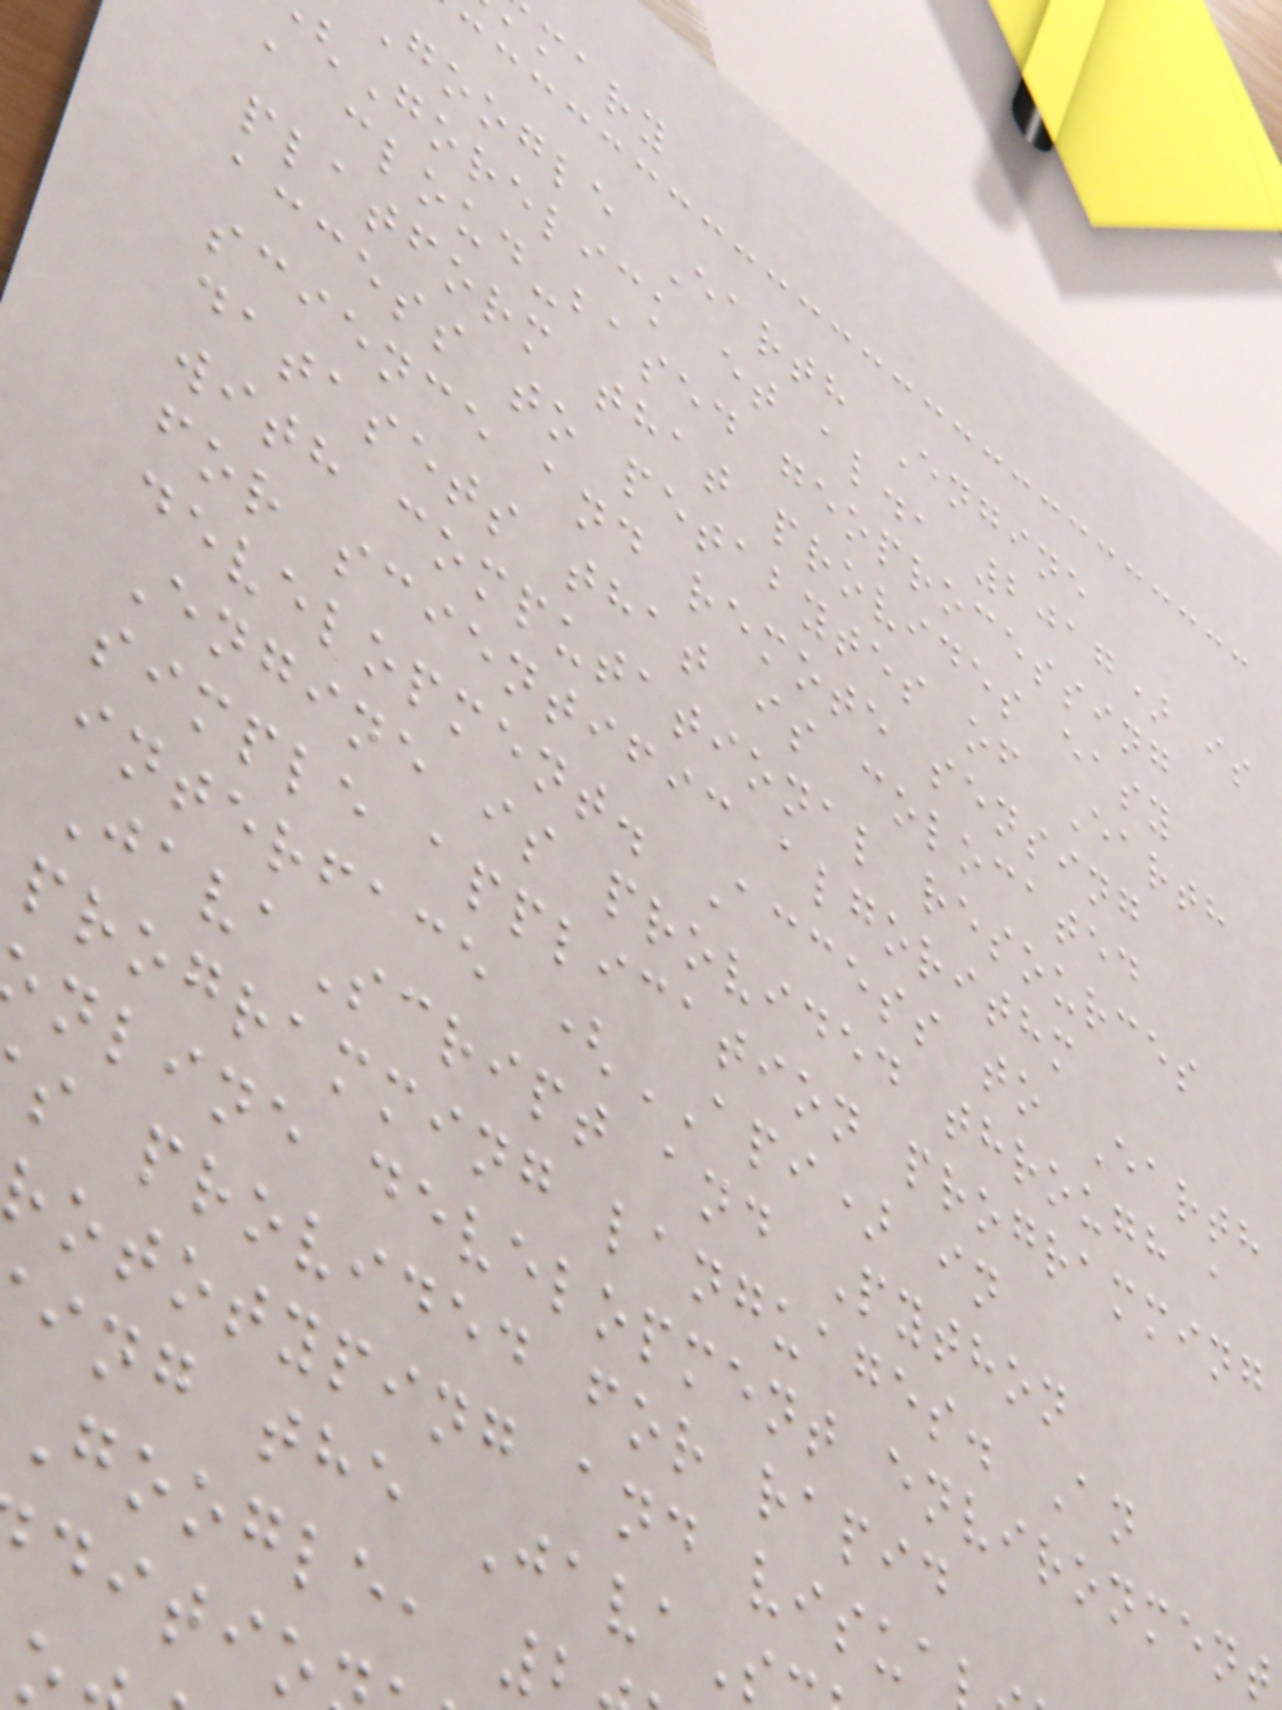mary
google Earth Engine
Gorelick et al., 2017) is
a cloud-based geoprocessing
platform that provides easy
access to petabytes of Earth
science and remote sensing
datasets that is colocated
with computational resources
for scientific algorithm
development. Access to Earth
Engine is provided through a
simple application programming
interface (API) in
JavaScript and Python
programming languages. An
nline development environment
s provided for rapid
ototyping and visua
ing the JavaS
Google,
